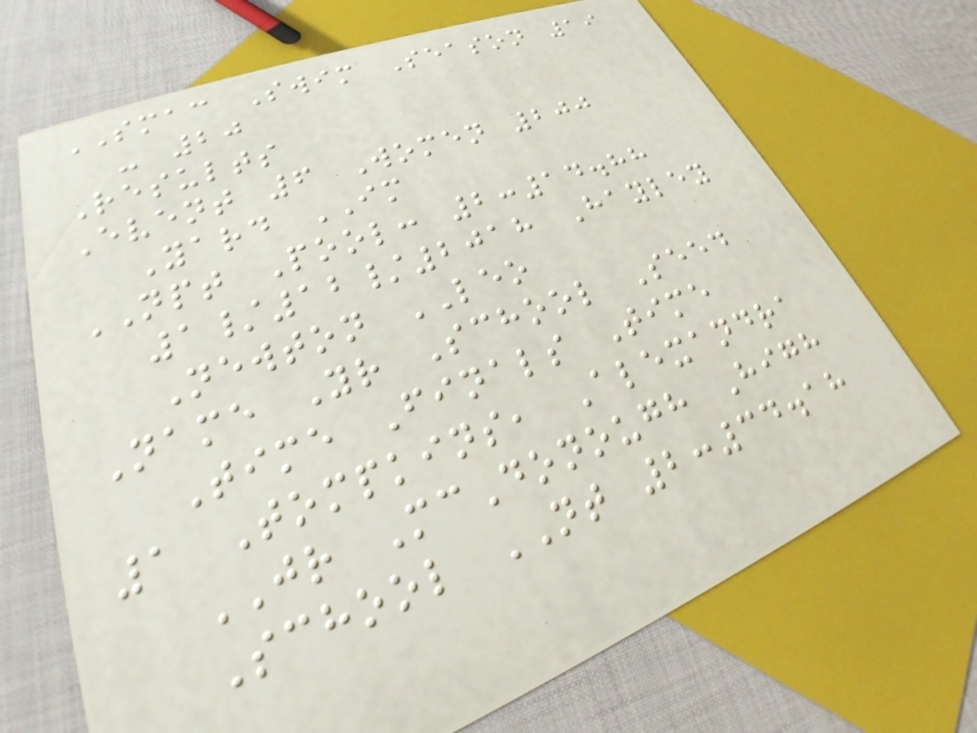SMAC Swim Season 19
- 20
Results
Event 6 Women 200
Yard IM
NPT Pool: 2:14.88
1/12/2018 Hayley
Newton LEO
Name Yr School Seed
Time Finals Time
1 Tompkins, Alexandra
JR McDonough High
School NT 2:34.18
